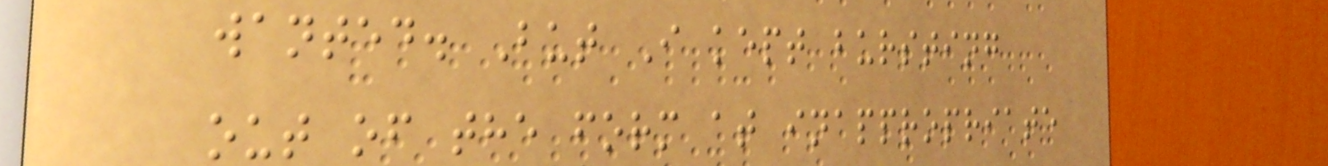wanted. But I kept bursting
out of the form at inappropriate
